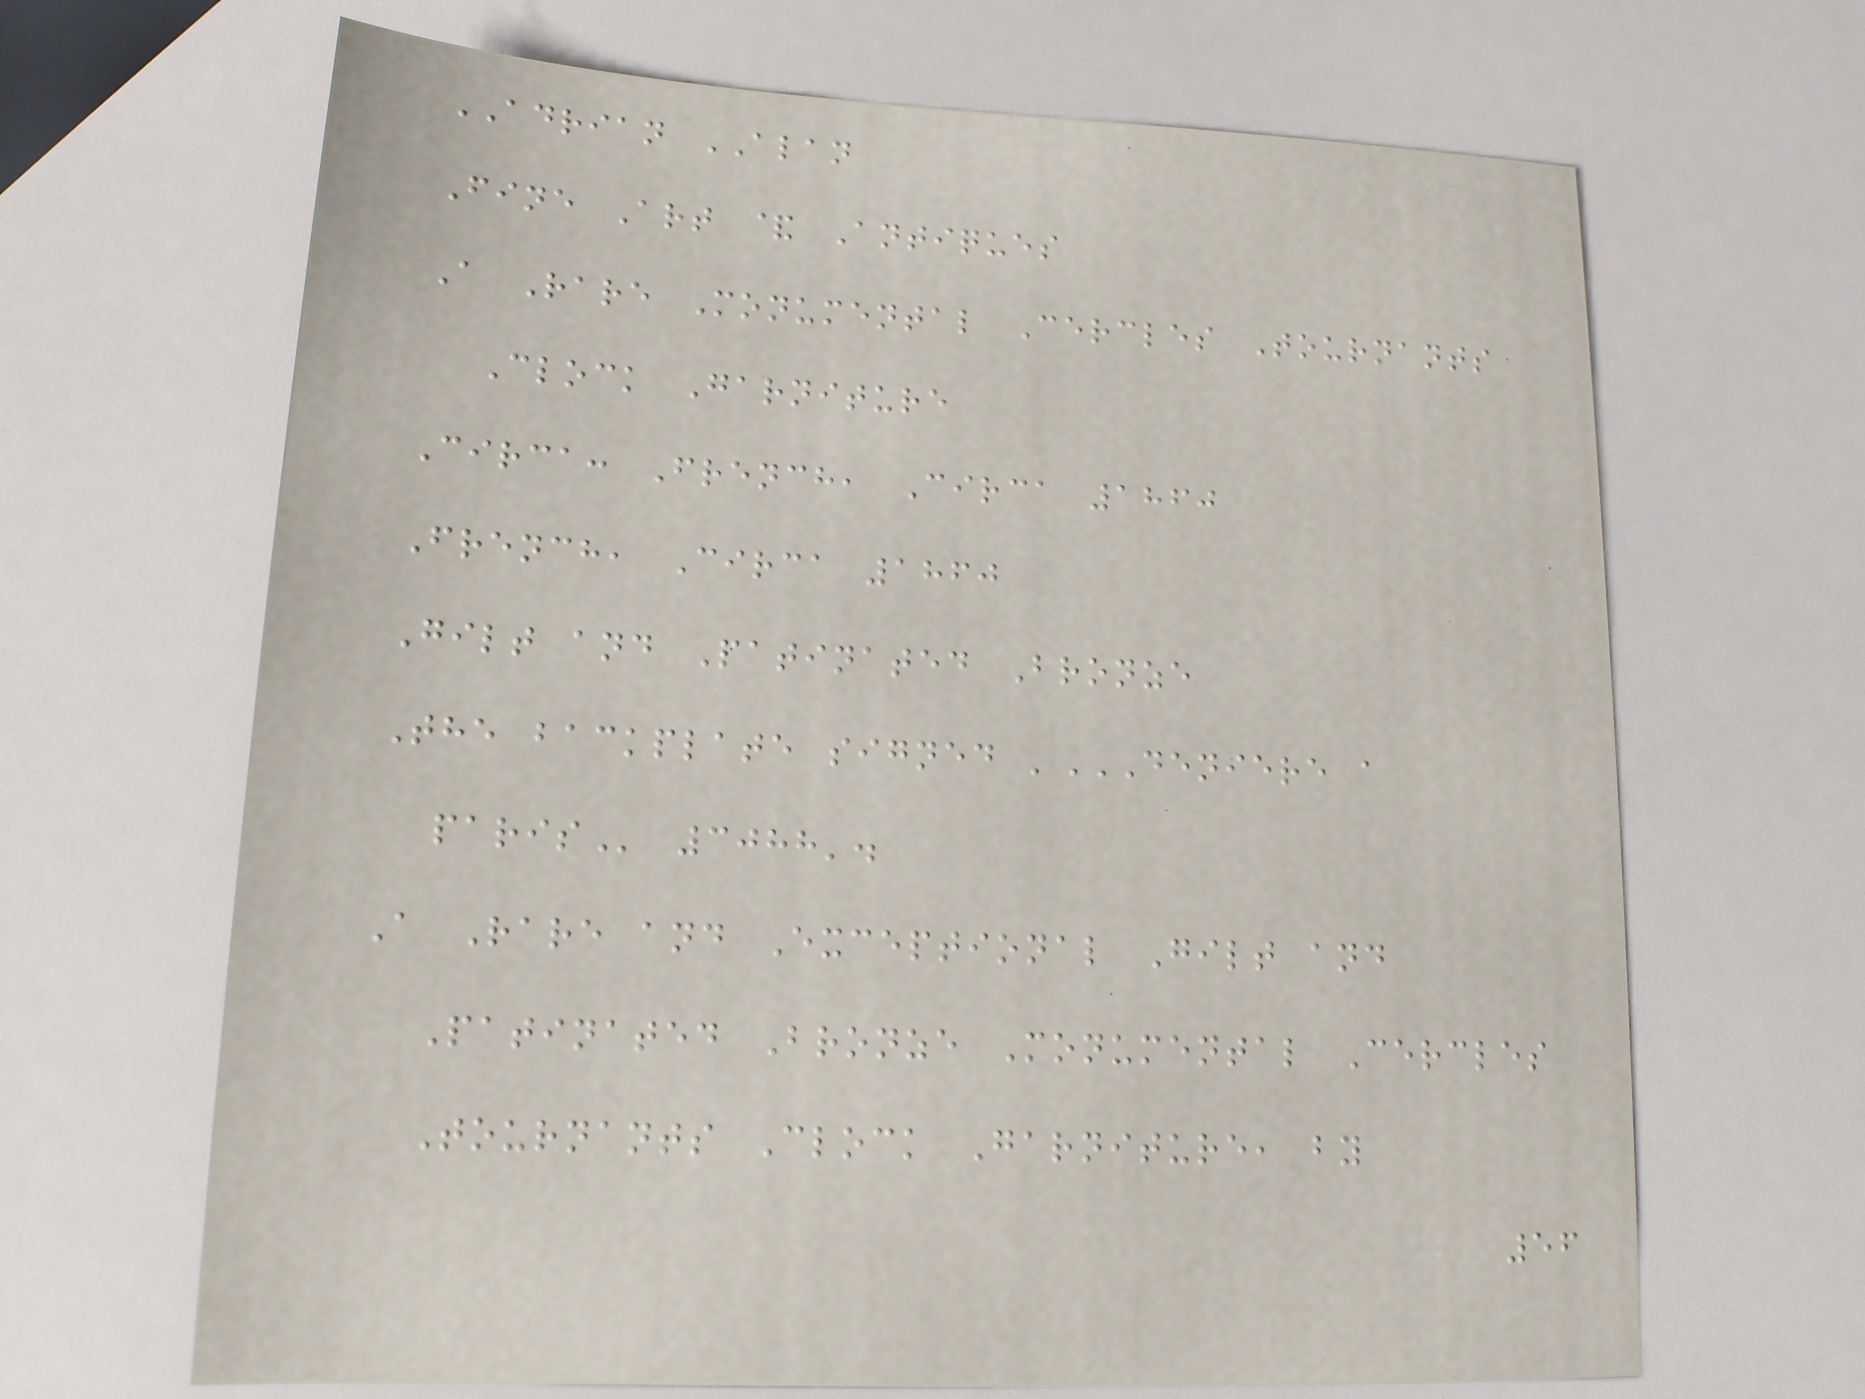ADRIAN ALAN
Fine Art & Antiques
A Rare Monumental Cercles Tournants
Clock Garniture
Circa: French, Circa 1860
French, Circa 1860
Gilt and Patinated Bronze
The backplate signed 'DENIERE A
PARIS 3088'.
A Rare and Exceptional Gilt and
Patinated Bronze Monumental Cercles
Tournants Clock Garniture, by
56
